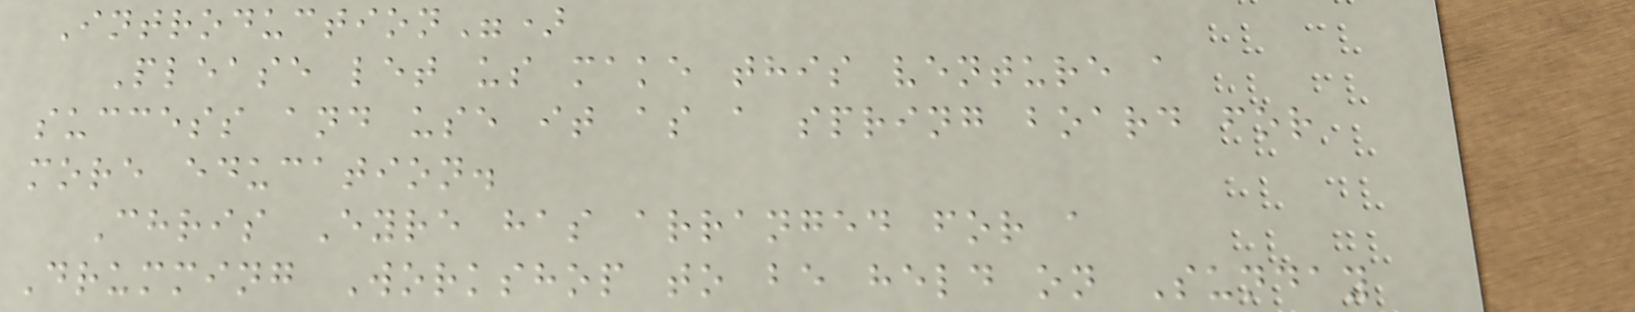Introduction")
Please let us make this venture a
success and use it as a spring board for
more education.
Chris Eyre has arranged for a
Drumming Workshop to be held on Sunday
